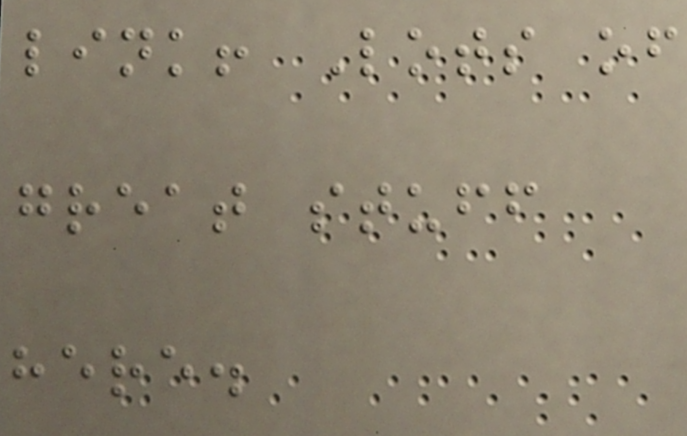link! Lots of
great stuff
here.
